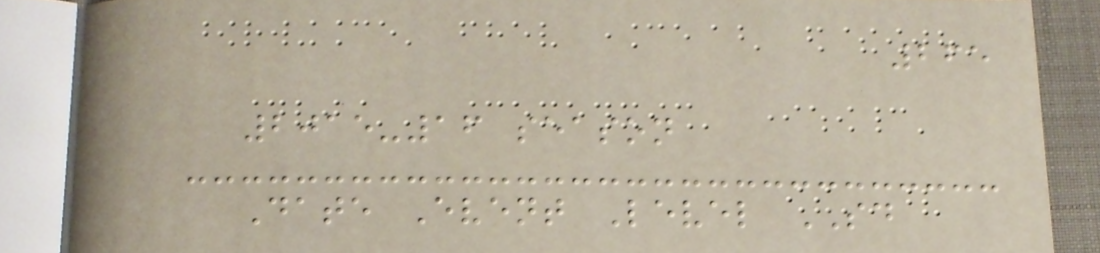265
2015-16 season
Date Event Level SD
